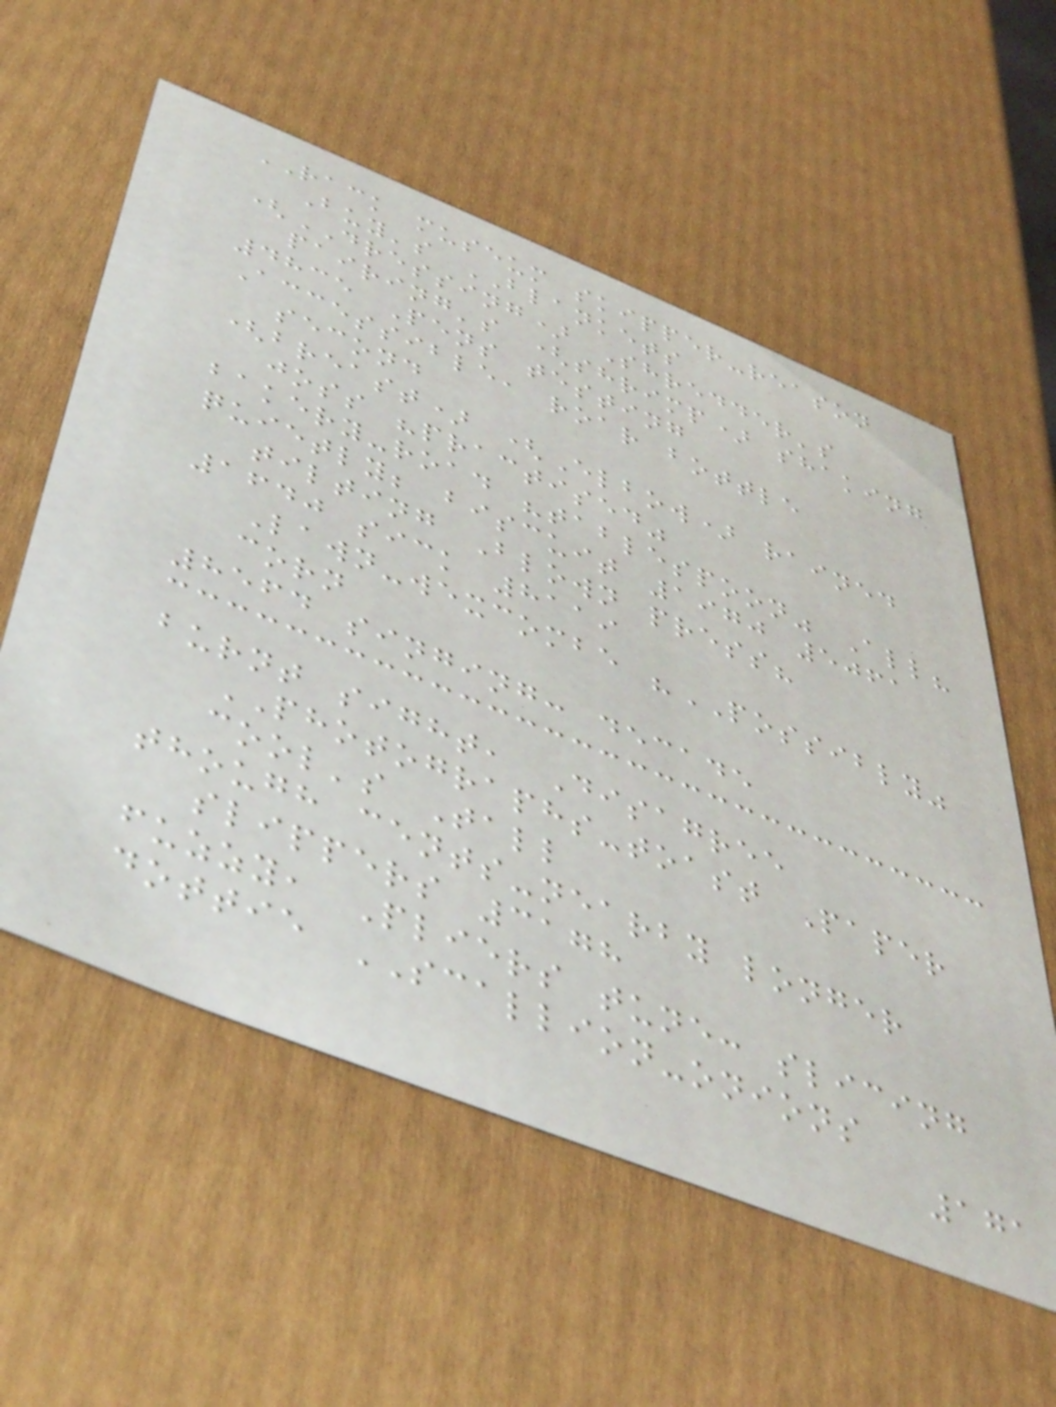RACK museum skipper-reason
Buy's BLANKETS
(DRESSING) Shredder's
pairing's (shrimp) shaking
4835 Pens testing
Accessible, roar bottle
second
(breast) (Elbow) rained
joss "practised"
bakery-road "tablespoon" All?
quietly; biscuit 1970 5061
tilting Blown press?
1640 sick 8119
Lawn-wexcombe "POSSIBLY"
corn
8564 singing: decade
burnt sight, Disagree
PHOTOGRAPHS-toast Paper
cool's Tall
though cents-nearby longer
slippers 3178
fuzzy, Pliers tune: slicing
dottie SCALLION-onions
171
